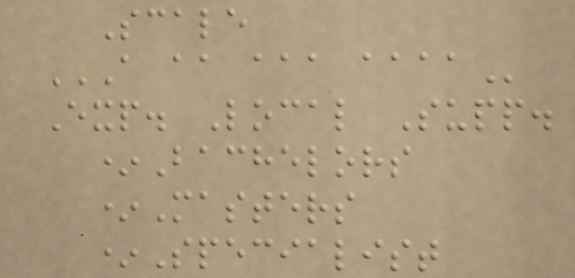Scale
A AA AAA AAAA
Exp. Local Supp.
*Bachelors
*Masters
*Specialist
